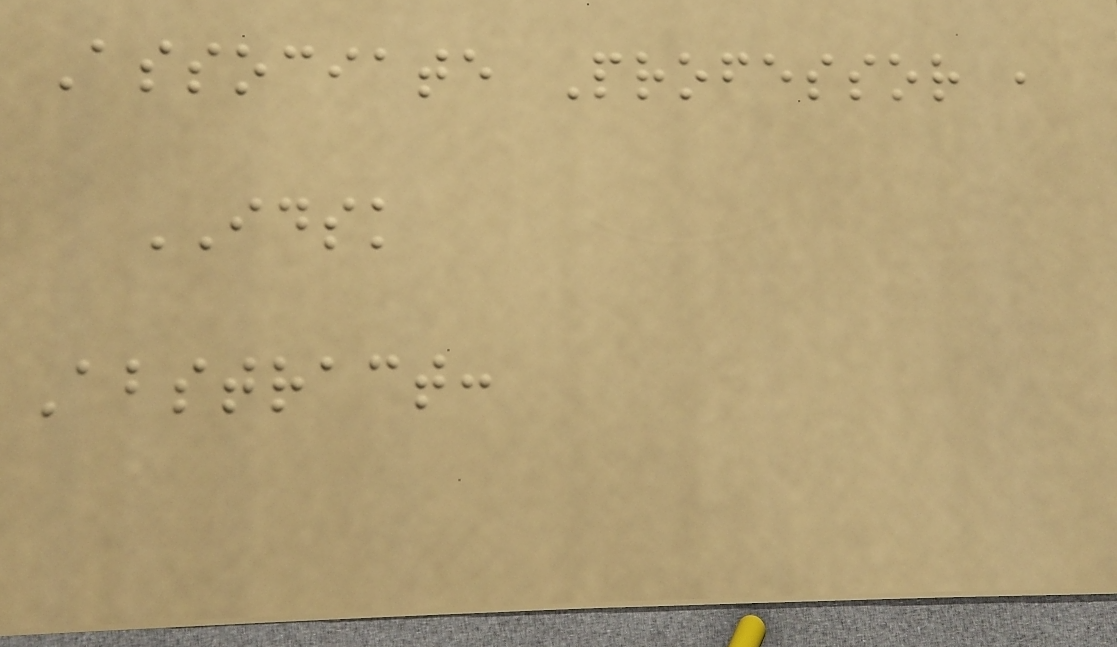Associate Professor ,
IDSK
Abstract:
